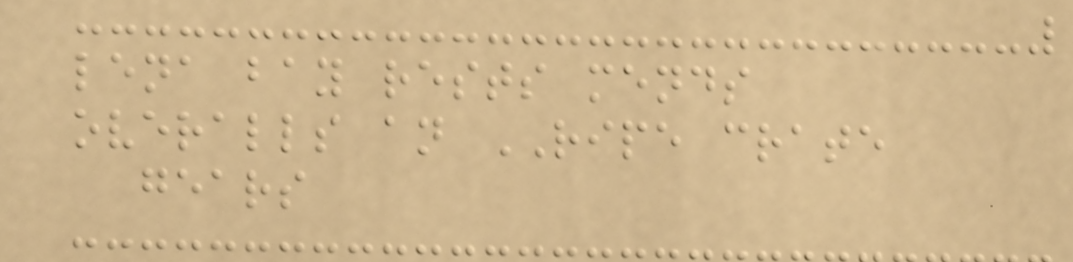lena bay rests mends
overalls an RIPE crate
gears
